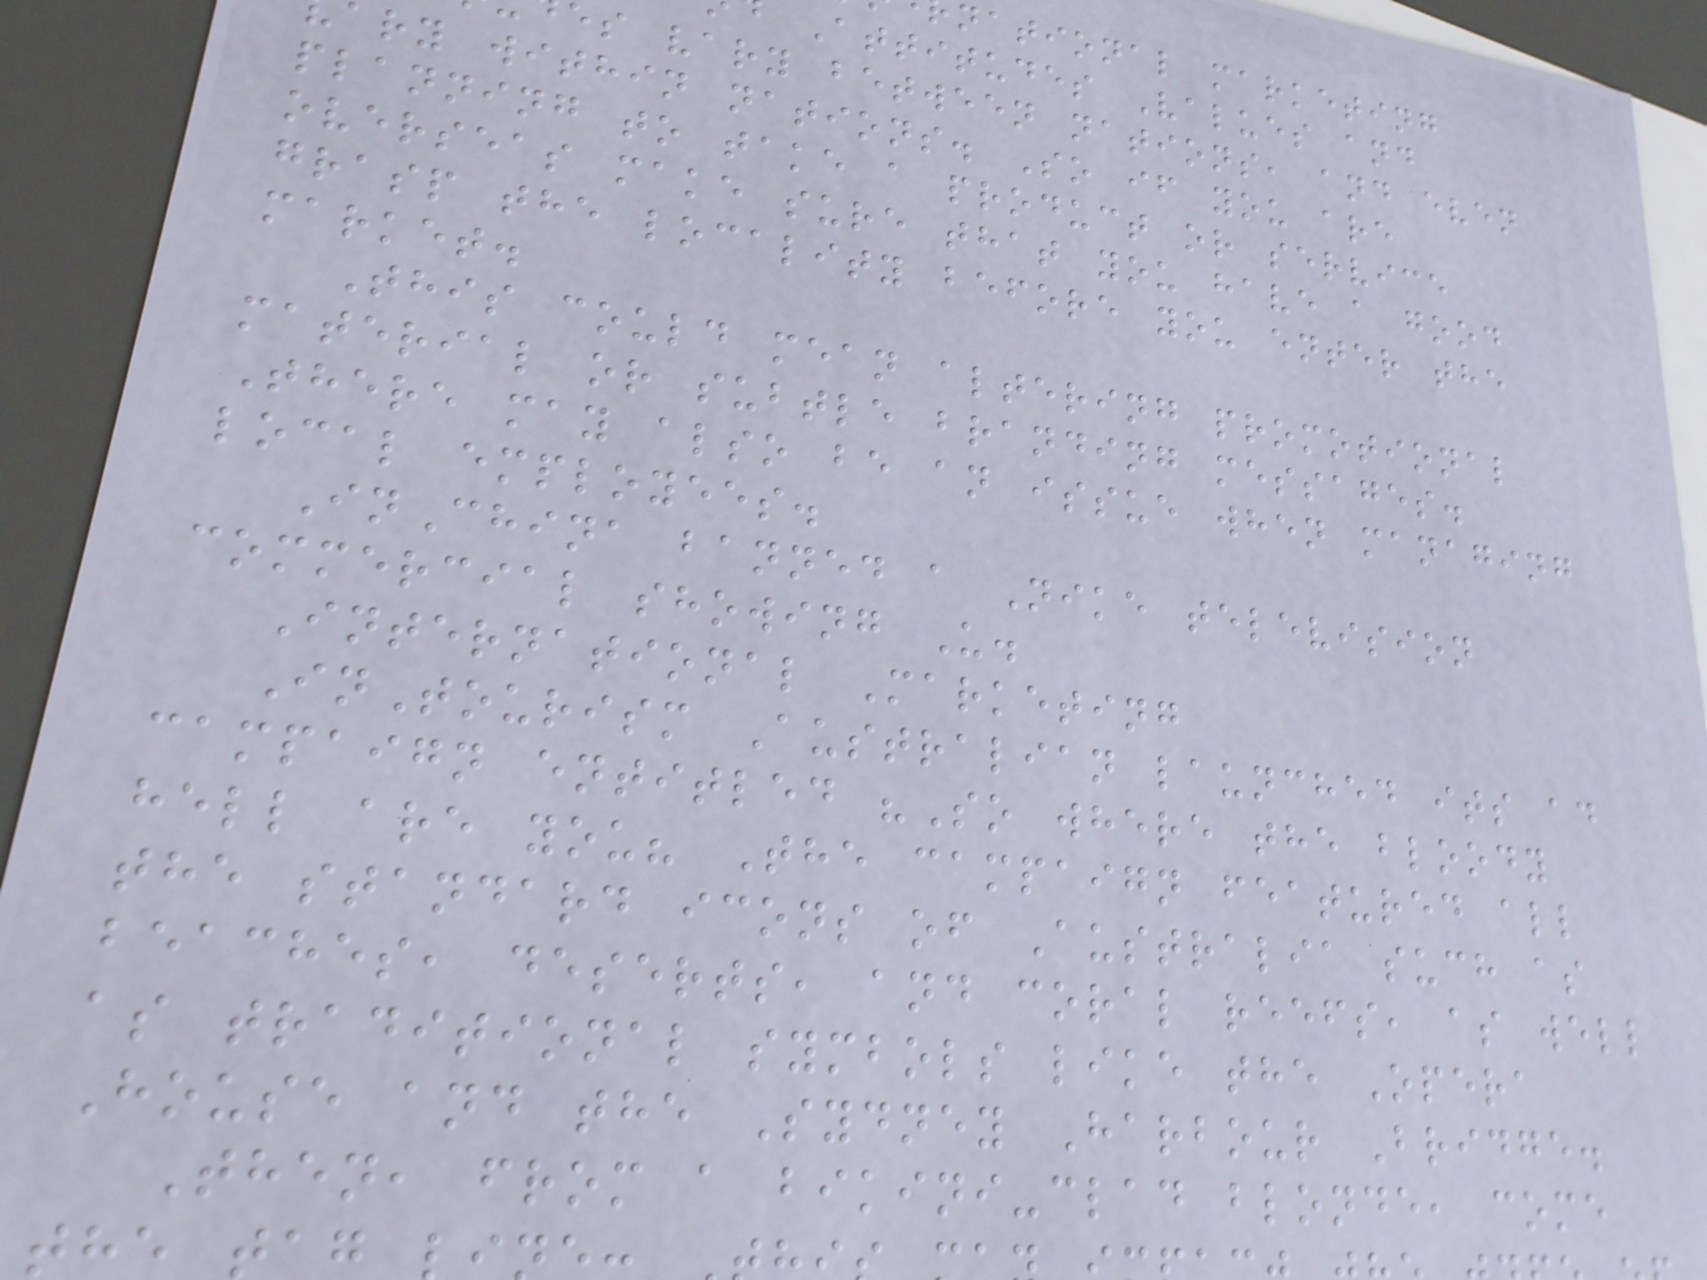national marketing
Attitudes Values and
es vary between nations, and even
ry within nations. So if you are
planning to take a product or service
overseas make sure that you have a good
grasp the locality before you enter the
market.
This could mean altering promotional
material or subtle branding messages.
There may also be an issue when managing
local employees.
InChina banned a Nike television
commercial showing U.
International Marketing
InTourism Australian launched its ad
campaign entitled "So where the bloody
hell are you? The campaign featured all
the standard icons of Australia such as
beaches, deserts, and coral reefs, as well
as traditional symbols like the Opera
House and the Sydney Harbour Bridge.
Then, from a bikini-clad blonde, come
